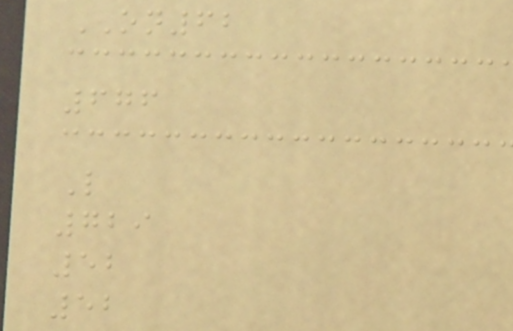ON62
676
L
729
52
52
